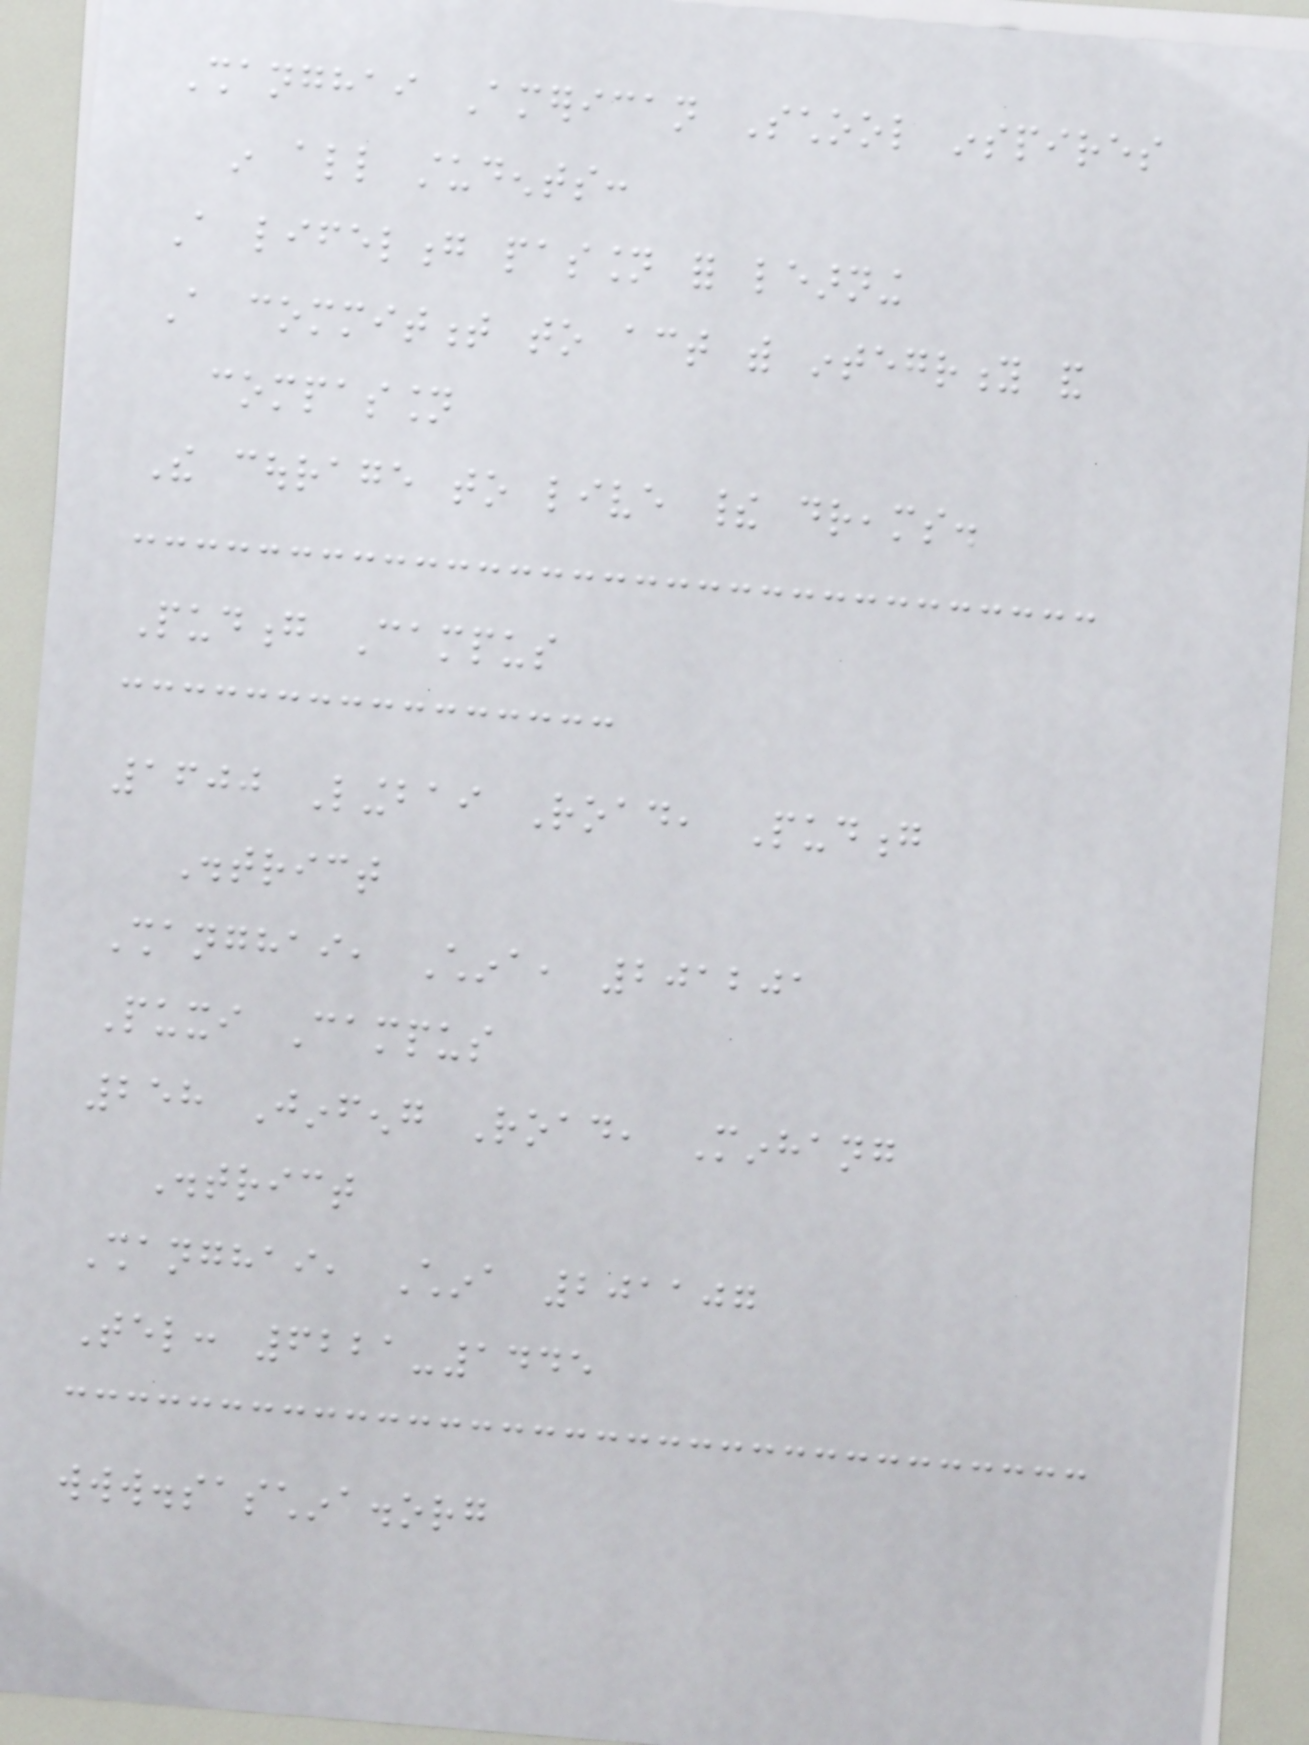Shanghai American School inspires
in all students:
A lifelong passion for learning
A commitment to act with integrity and
compassion
The courage to live their dreams.
Pudong Campus
1600 Lingbai Road, Pudong
District
Shanghai, China, 201201
Puxi Campus
258 Jinfeng Road, Minhang
District
Shanghai, China 201107
Tel: 6221-1445
www.saschina.org
